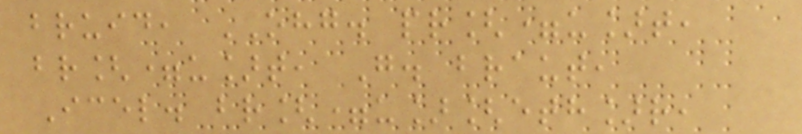bruid, OHG. pr[=u]t,
br[=u]t, G. braut,
Icel. br[=u][eth]r,
